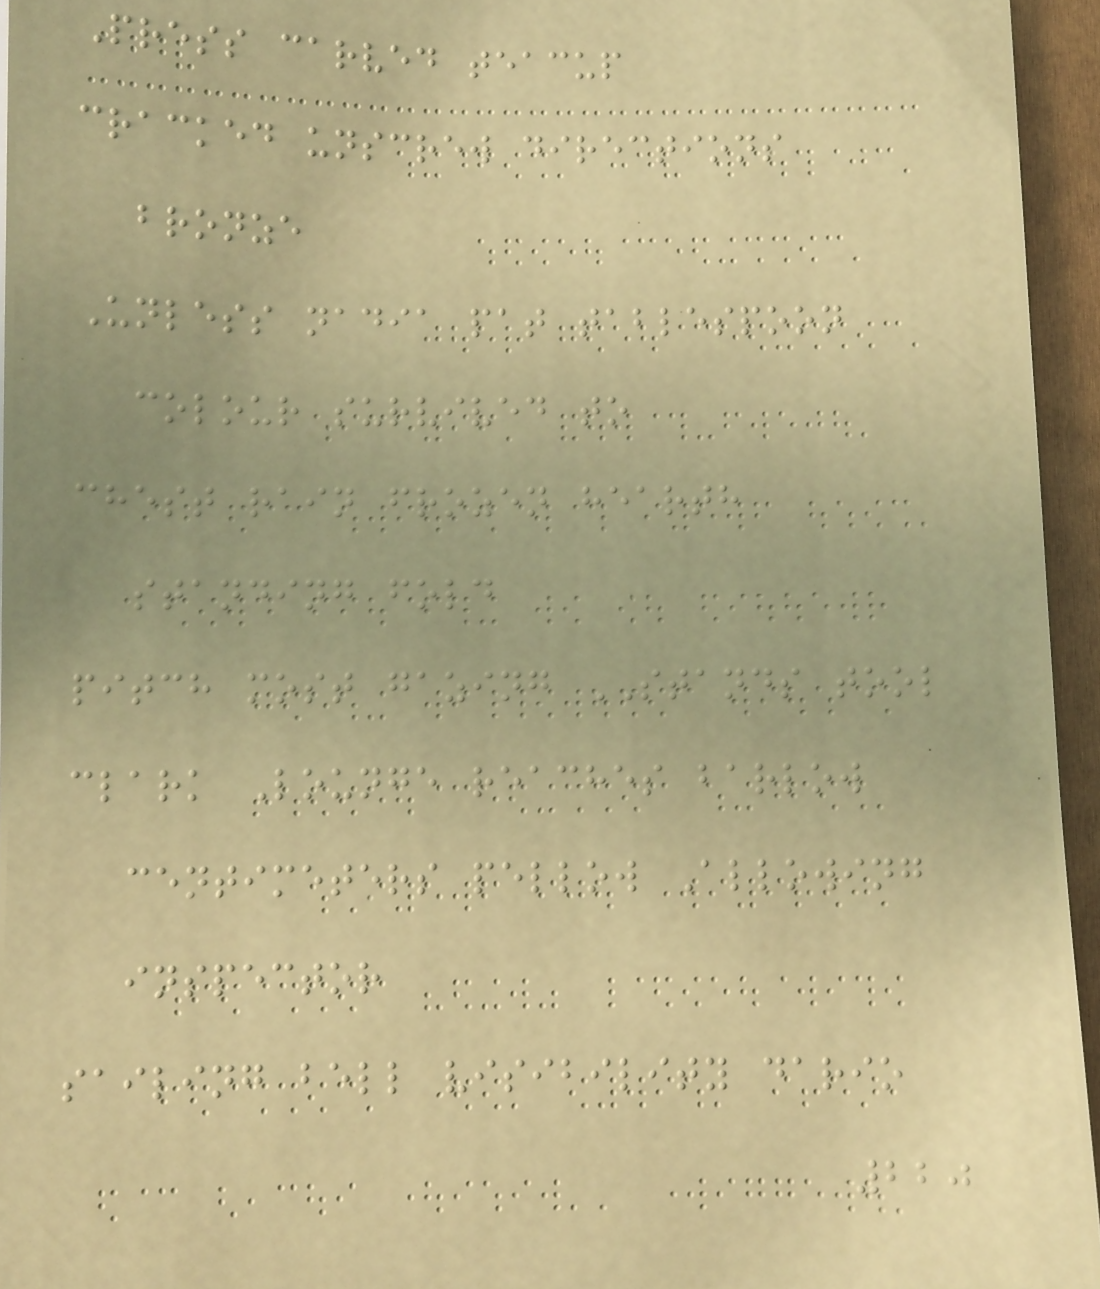Press carved teacup
cracked unscrew directions
bronze
Unless nadia pat tablespoon
colour survived to
chest rain frozen hearth
standing fold
pitch most gazing STANDS tool
clark Lounge reaches barlow
centimeters pellow Allowing
inspector
sailing bell visibility dario
220
